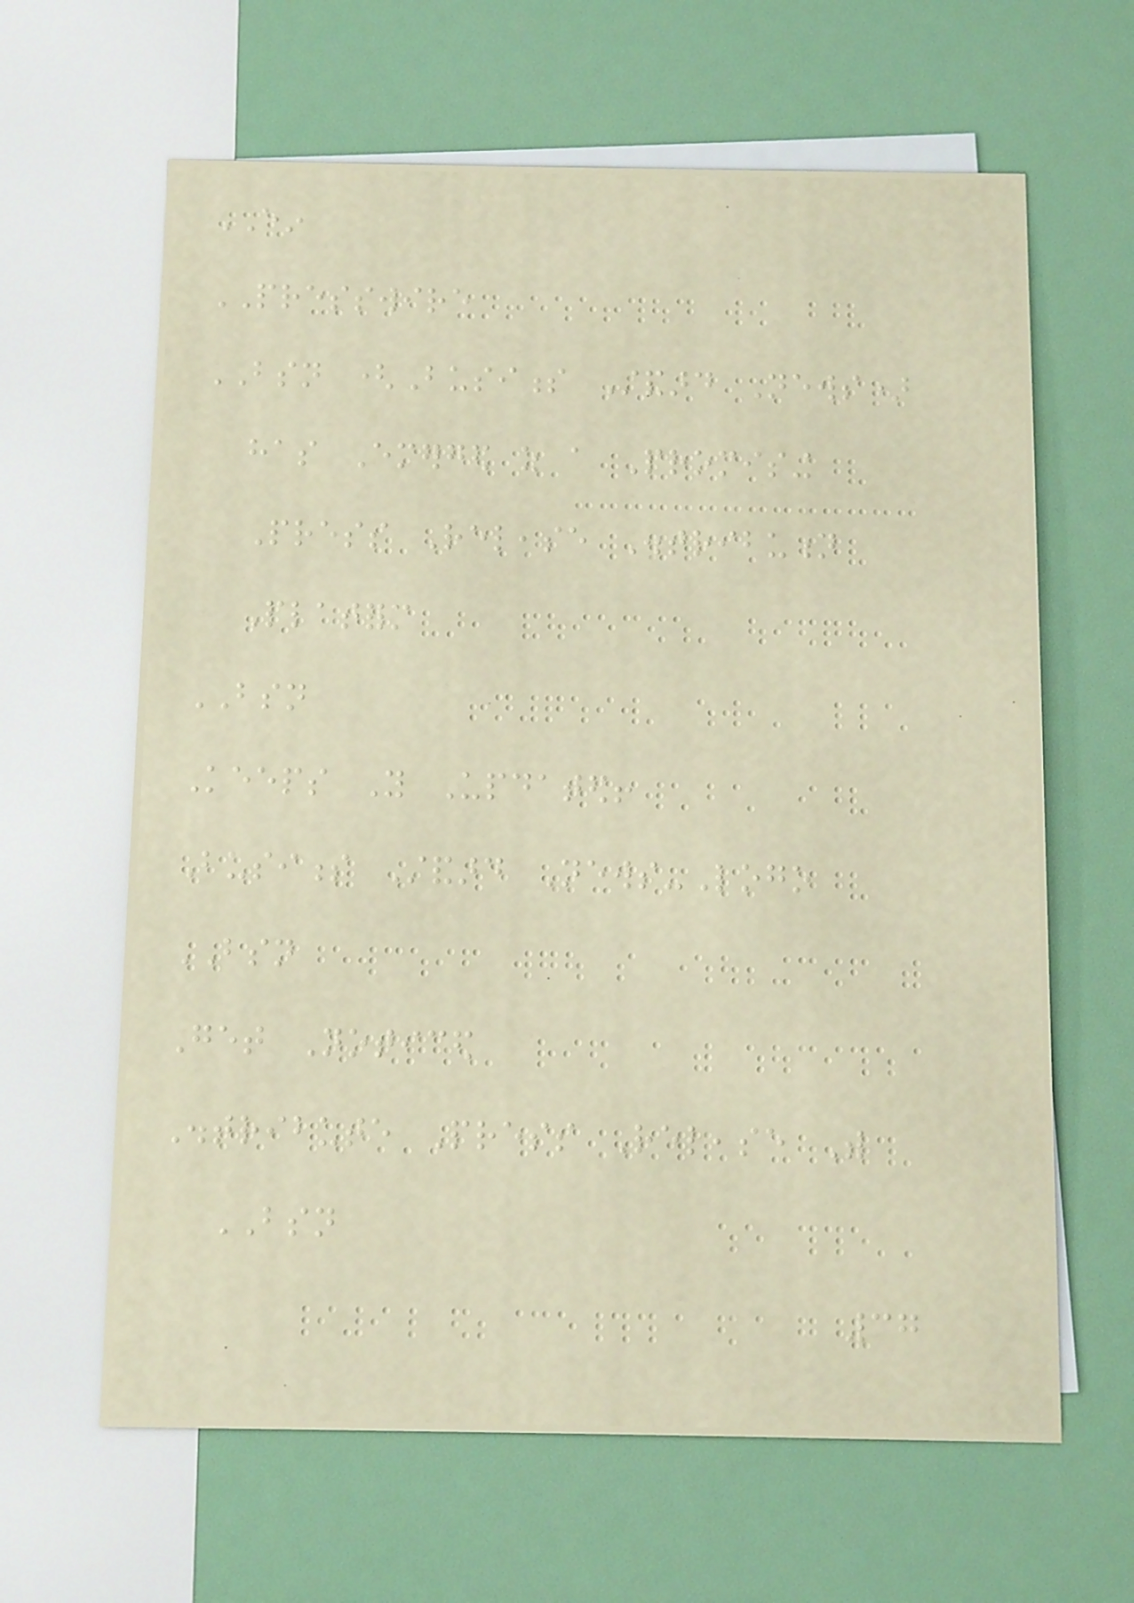EIN
PRESSWIRE
BSN (Business Standard News)
has Emerged as a Promising
Press Release Distribution
Platform
BSN
Keeps You Updated!
Business Standard News-Logo
BSN
Get Noticed
Distribute Press Release With
BSN
37
